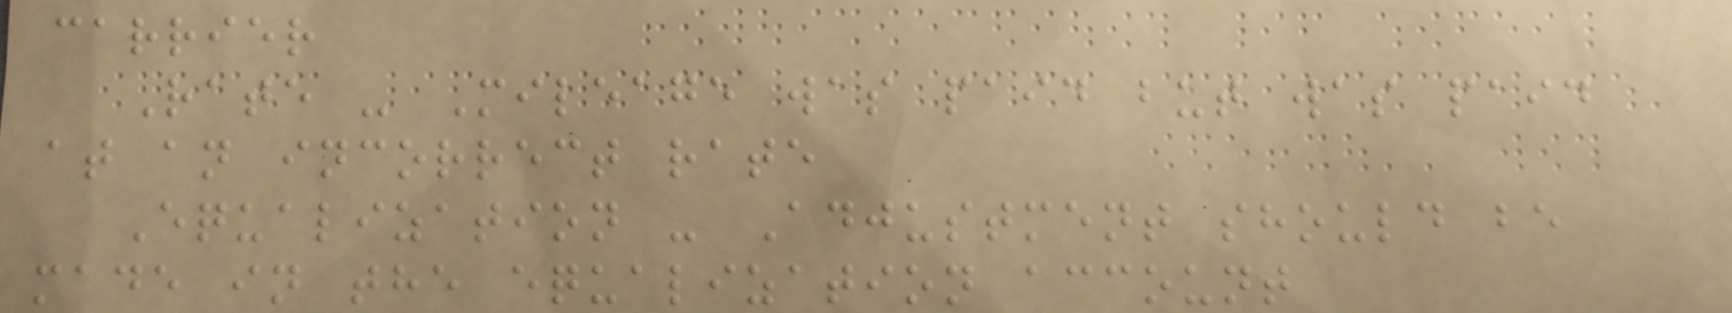carrier
Rate - Mileage was paid but was paid
at an incorrect rate
Equalization - Adjustment should be
made in the equalization account
